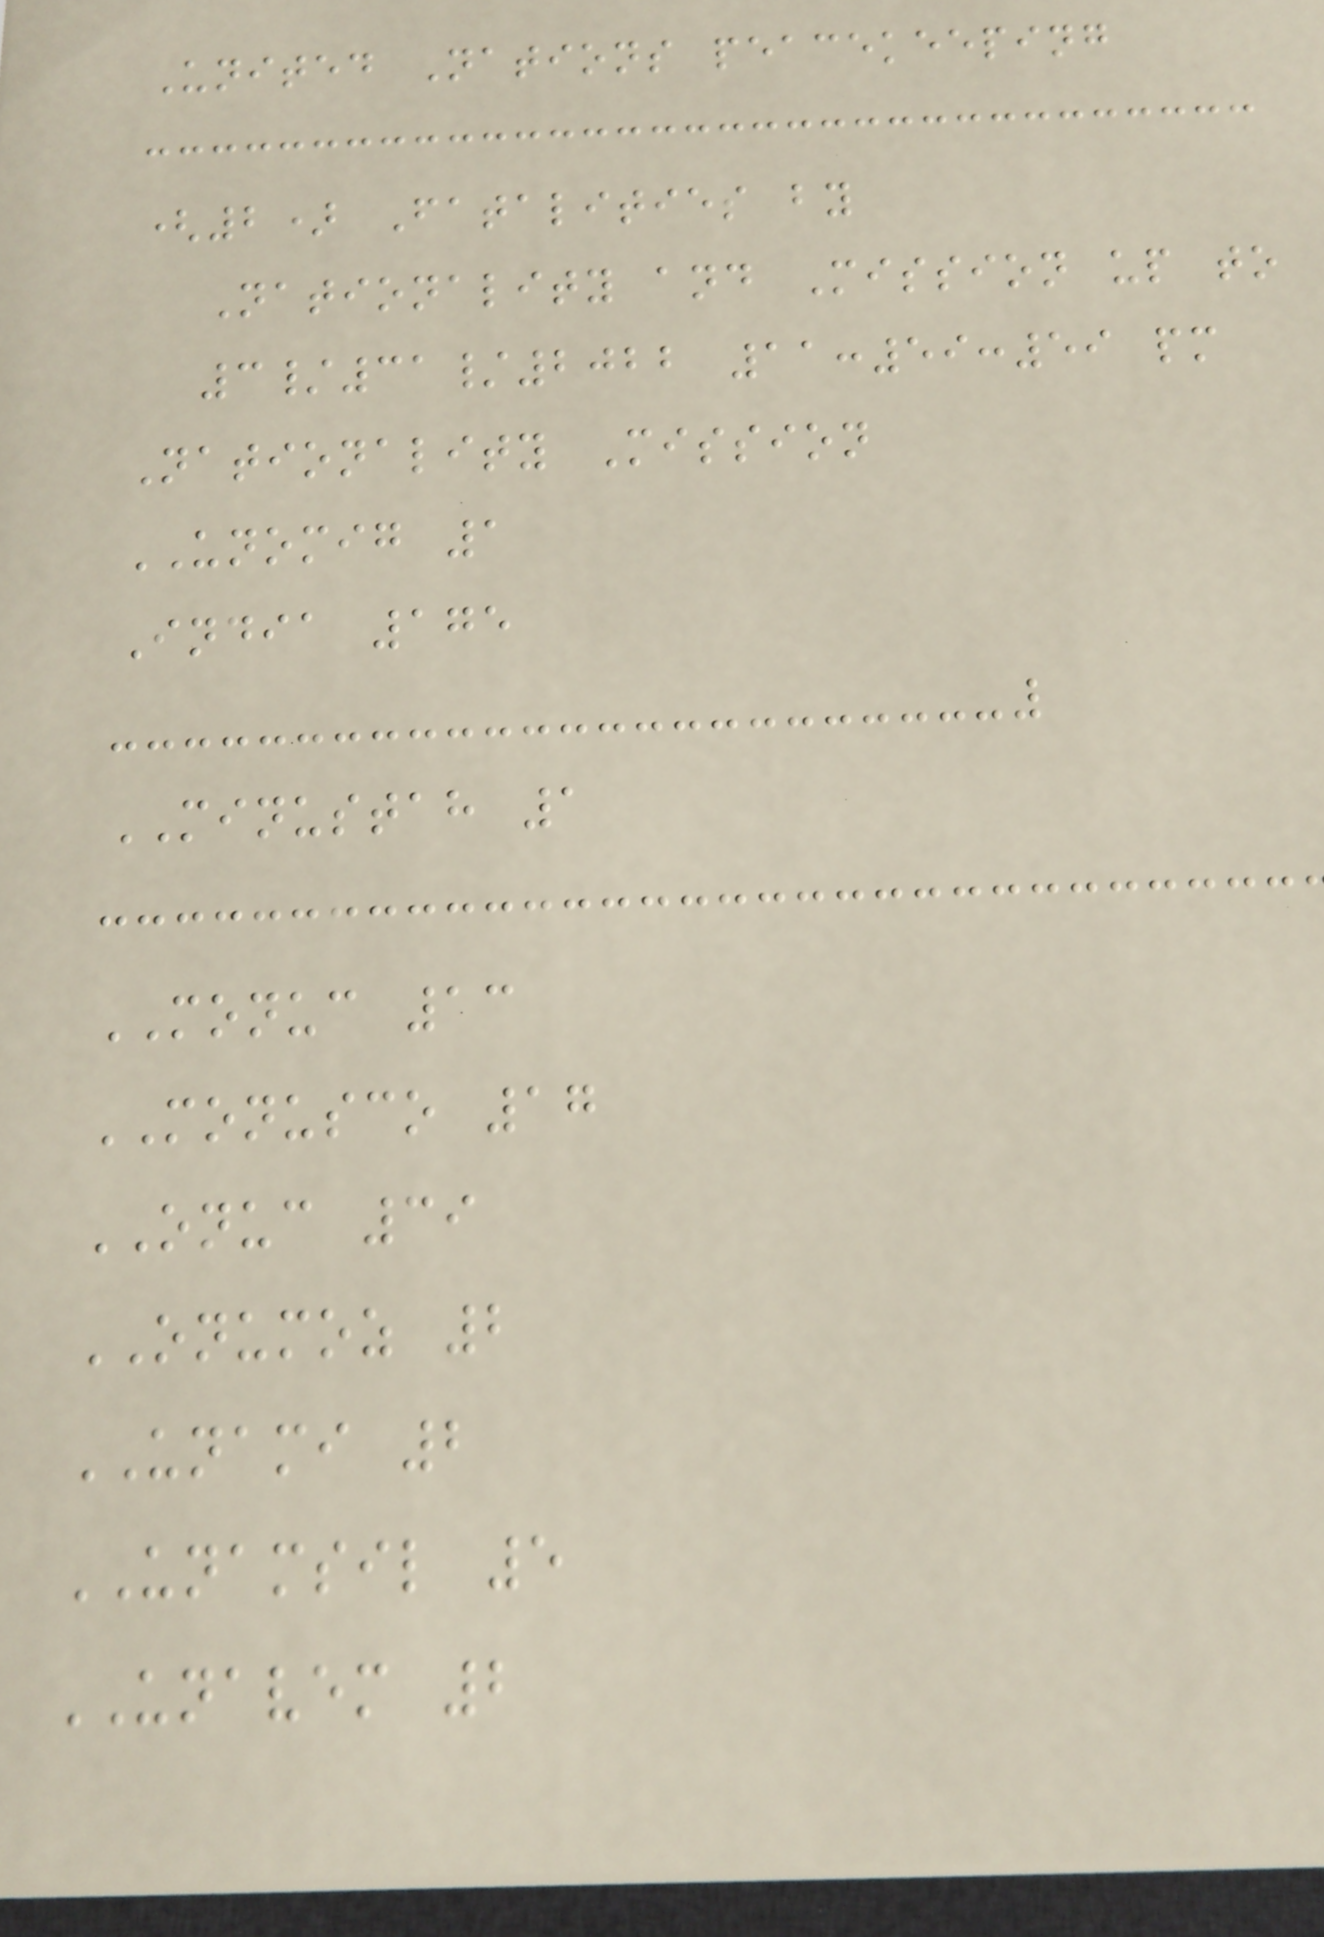United Nations peacekeeping
(2) Fatalities by
Nationality and Mission up to
3/31/2022 11:59:59 pm
Nationality Mission
UNOMIG 1
India 175
MINUSTAH 1
MONUC 13
MONUSCO 17
ONUC 39
ONUMOZ 2
UNAMI 2
UNAMSIL 5
UNAVEM 2
